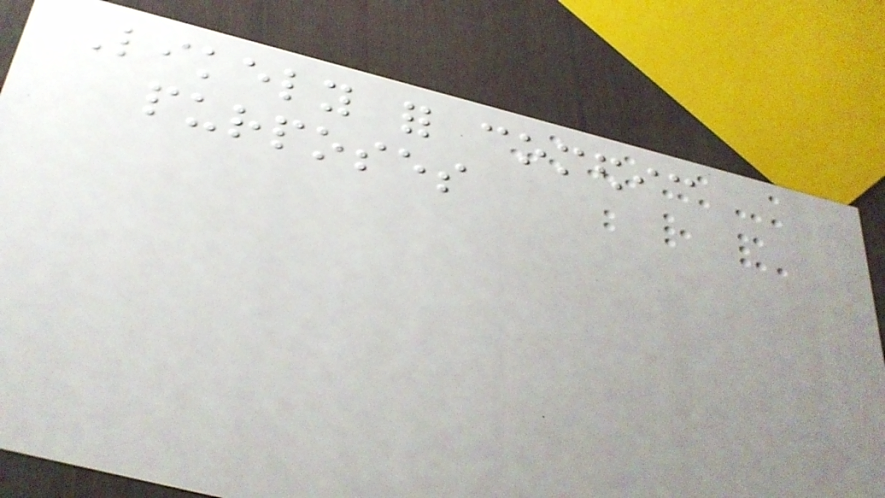Likely for comedic
purposes
